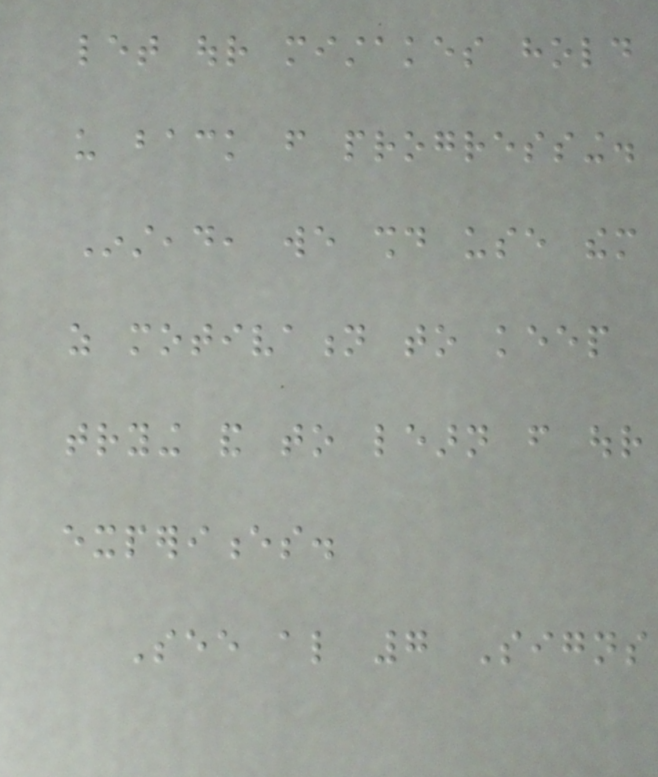let our mistakes hold
us back from progressing.
Instead, we should use them
as motivation to keep
trying and to learn from our
experiences.
See also 7 Signs
